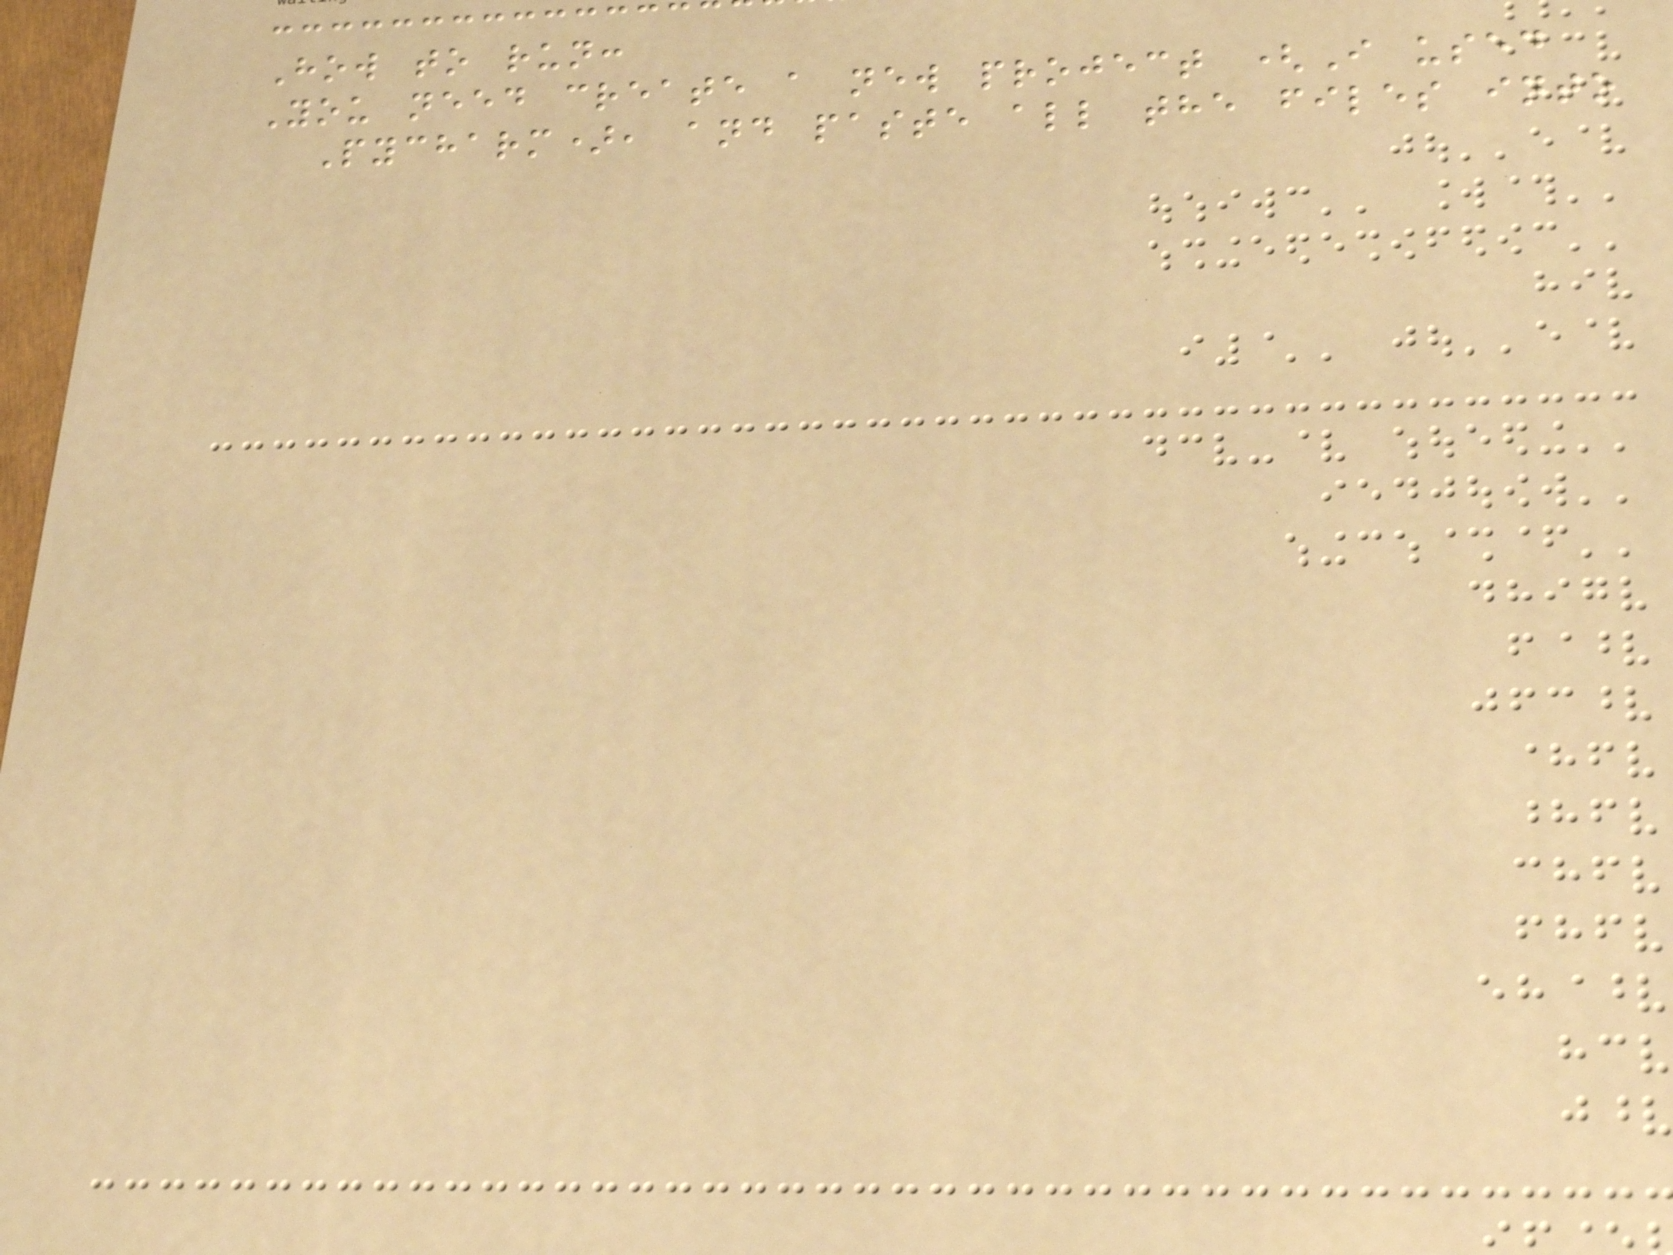How to run:
You need create a new project (I used
Pycharm), and paste all the files into
